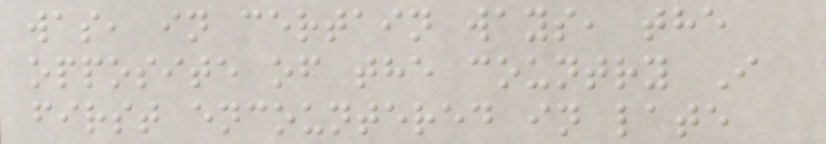was, in certain ways, the
opposite of the country I
first encountered in late
